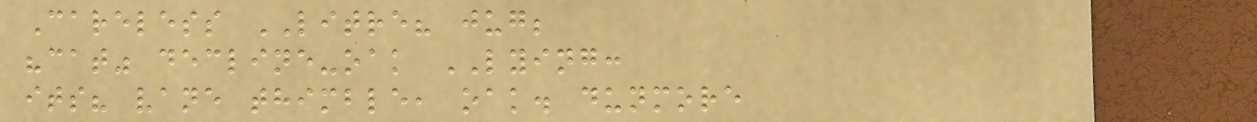Careless LITRE? jug;
"cat" decline-oak LYING:
its? vane thimble, oak. dunmore
